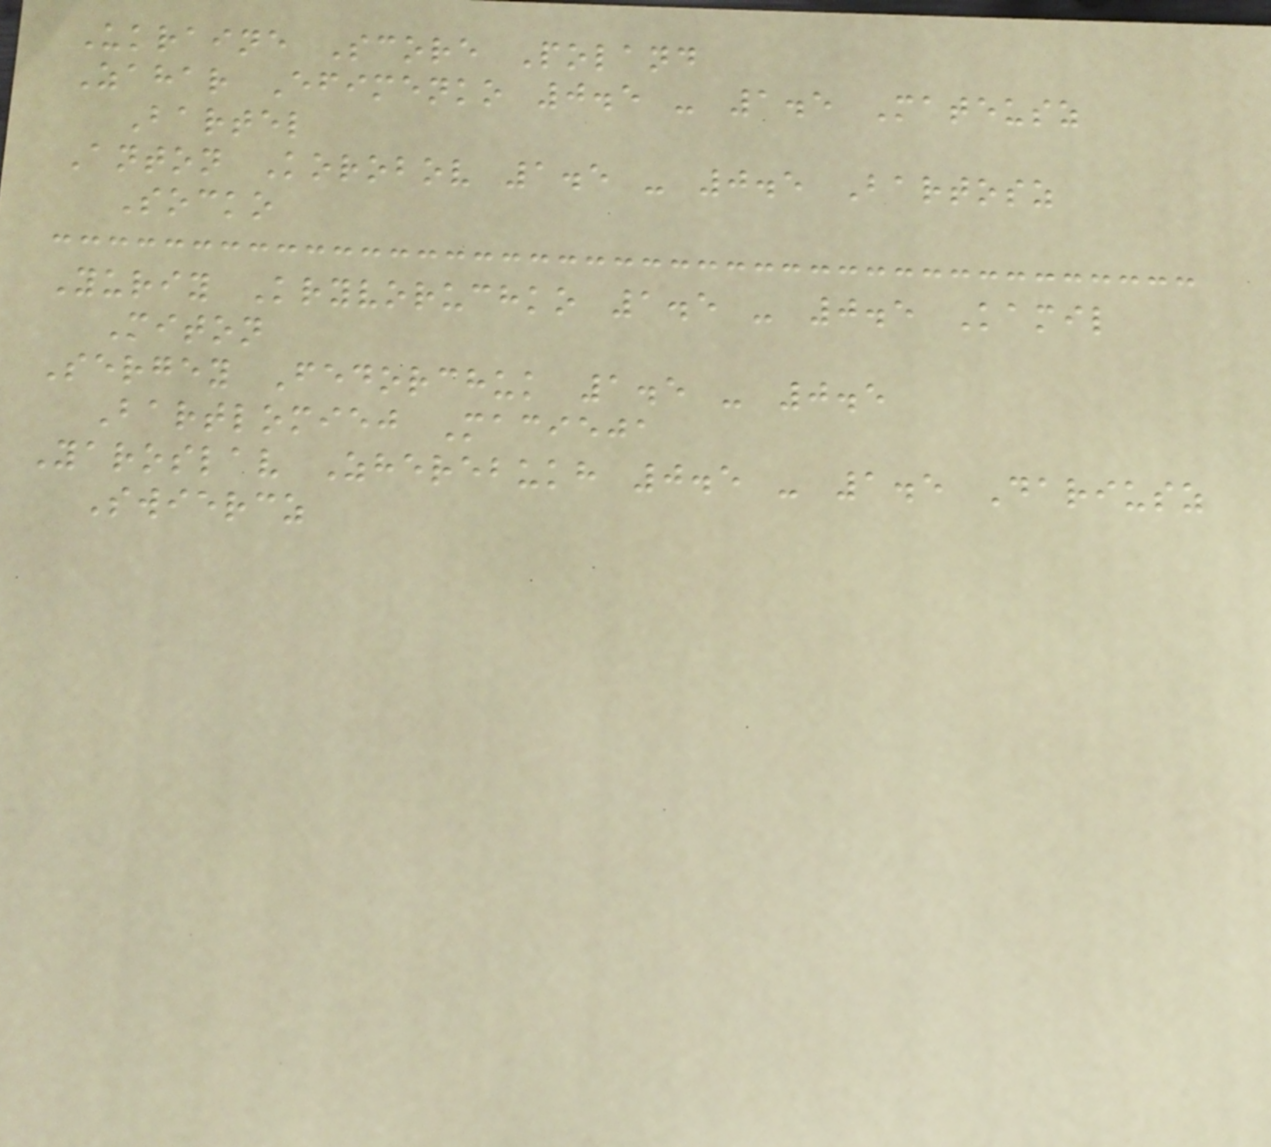Ukraine Score Poland
Zahar Efimenko 0.5 - 1.5 Mateusz
Bartel
Anton Korobov 1.5 - 0.5 Bartosz
Socko
Yuriy Kryvoruchko 1.5 - 0.5 Kamil
Miton
Sergey Fedorchuk 1.5 - 0.5
Bartlomiej Macieja
Yaroslav Zherebukh 0.5 - 1.5 Dariusz
Swiercz
